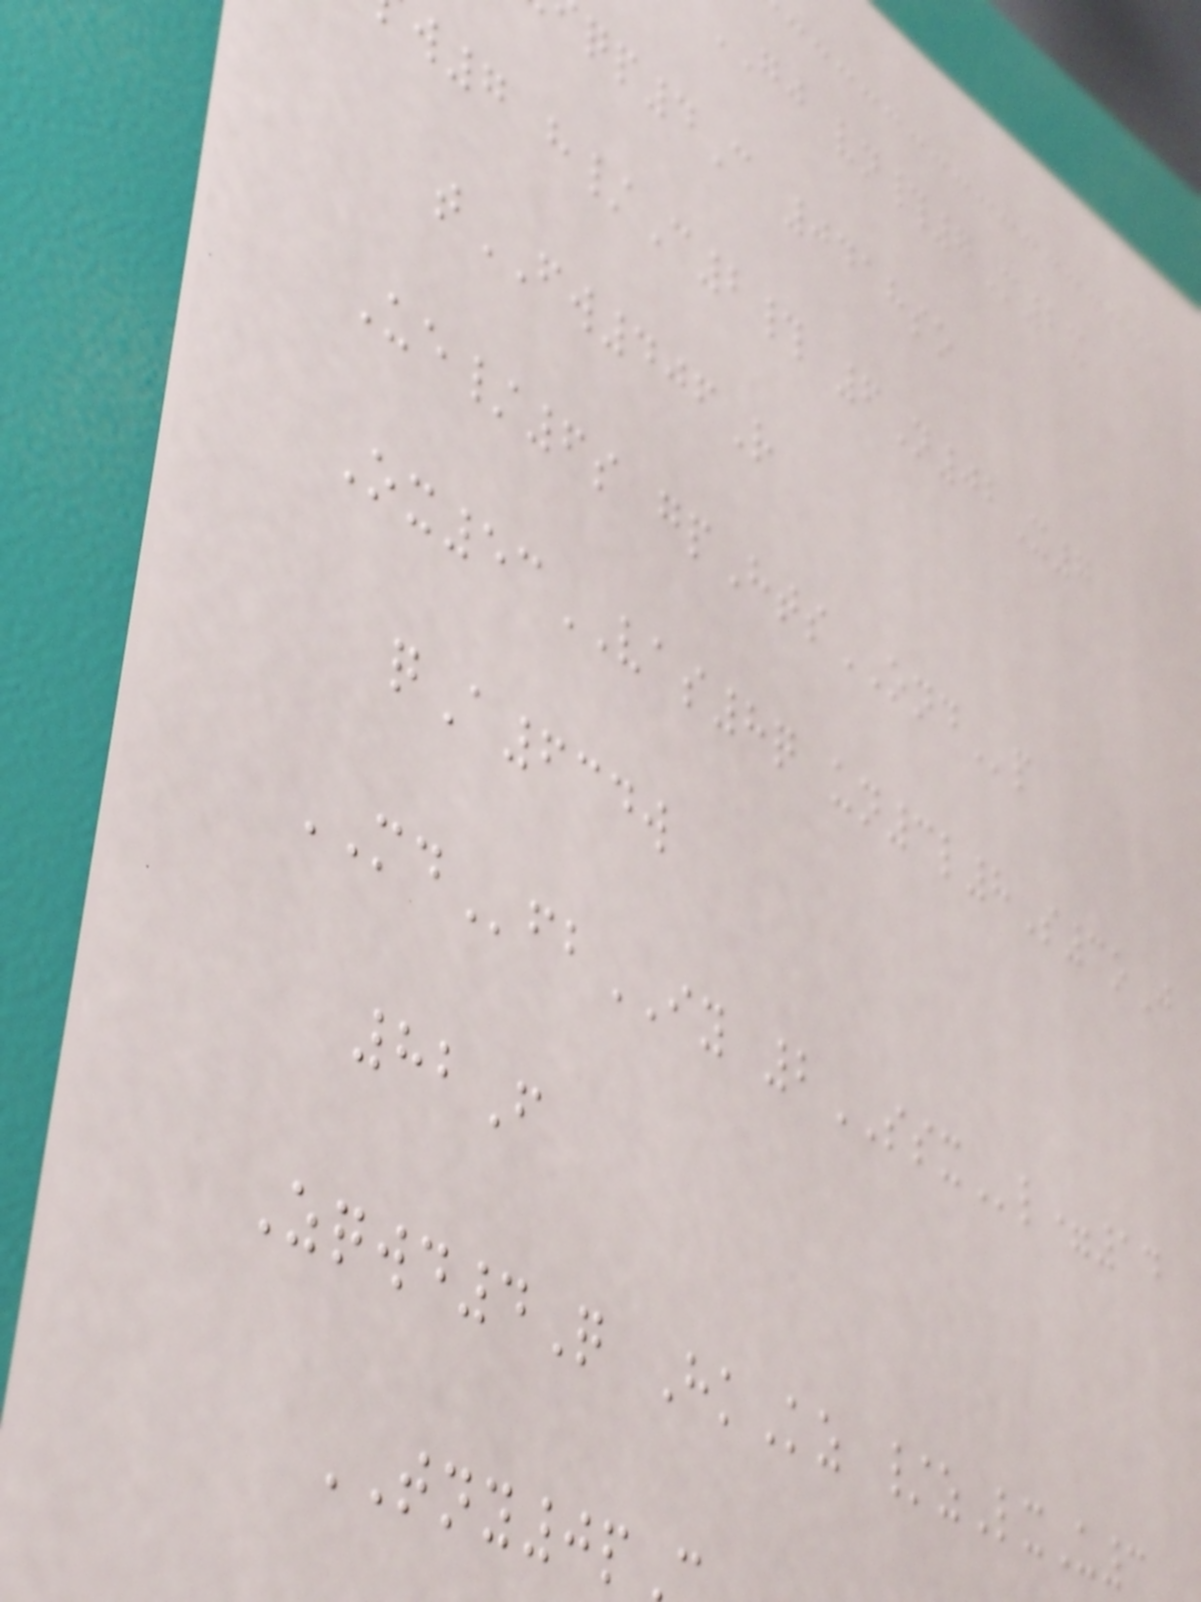gj vn#7M2x
qp4C 0418so
w7 h/C2# 6N02X7
tFW406R
Ue/6s gpHtsONDp
Ox53VAS8q un3l8S3oJ
qA634w
MDfbIY 2SSXl=14
82F
Zqwd4Q HkKz /zLxU3
TNY0p
